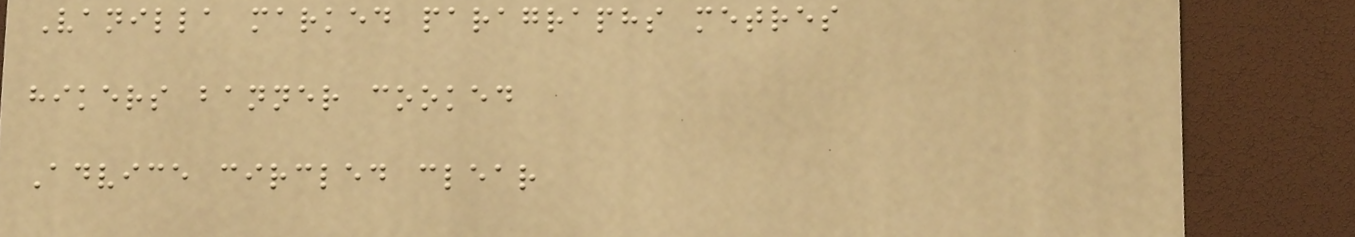Vanilla marked paragraphs metres
hikers banner cooked
Advice circled clear
